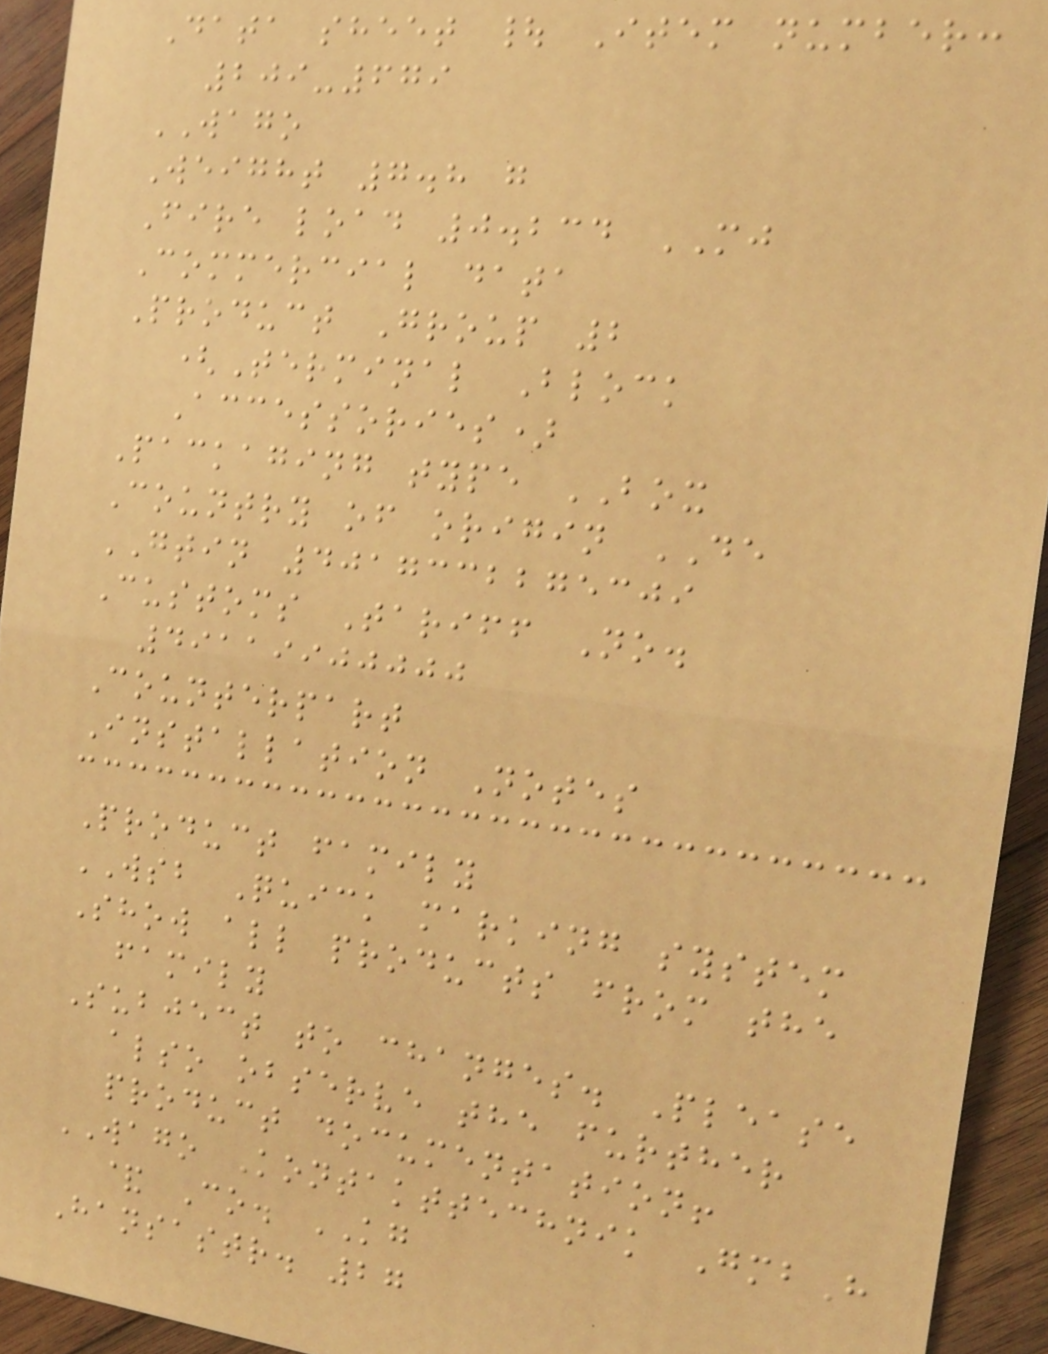Data sheet | Item number:
209-679
WAGO
Weight 7.8 g
Fire load 0.234 MJ
Commercial data
Product Group 2
(Terminal Block
Accessories)
Packaging type BOX
Country of origin DE
GTIN 4017332275309
Customs Tariff No.
49119900000
Counterpart
Installation Notes
Product family
WSB Quick marking system
Show all products from the
family
Subject to changes. Please
also observe the further
product documentation!
WAGO Kontakttechnik GmbH
& Co. KG
Hansastr. 27
